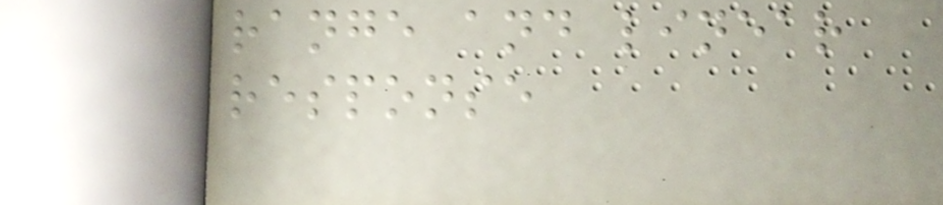range and linear
response
